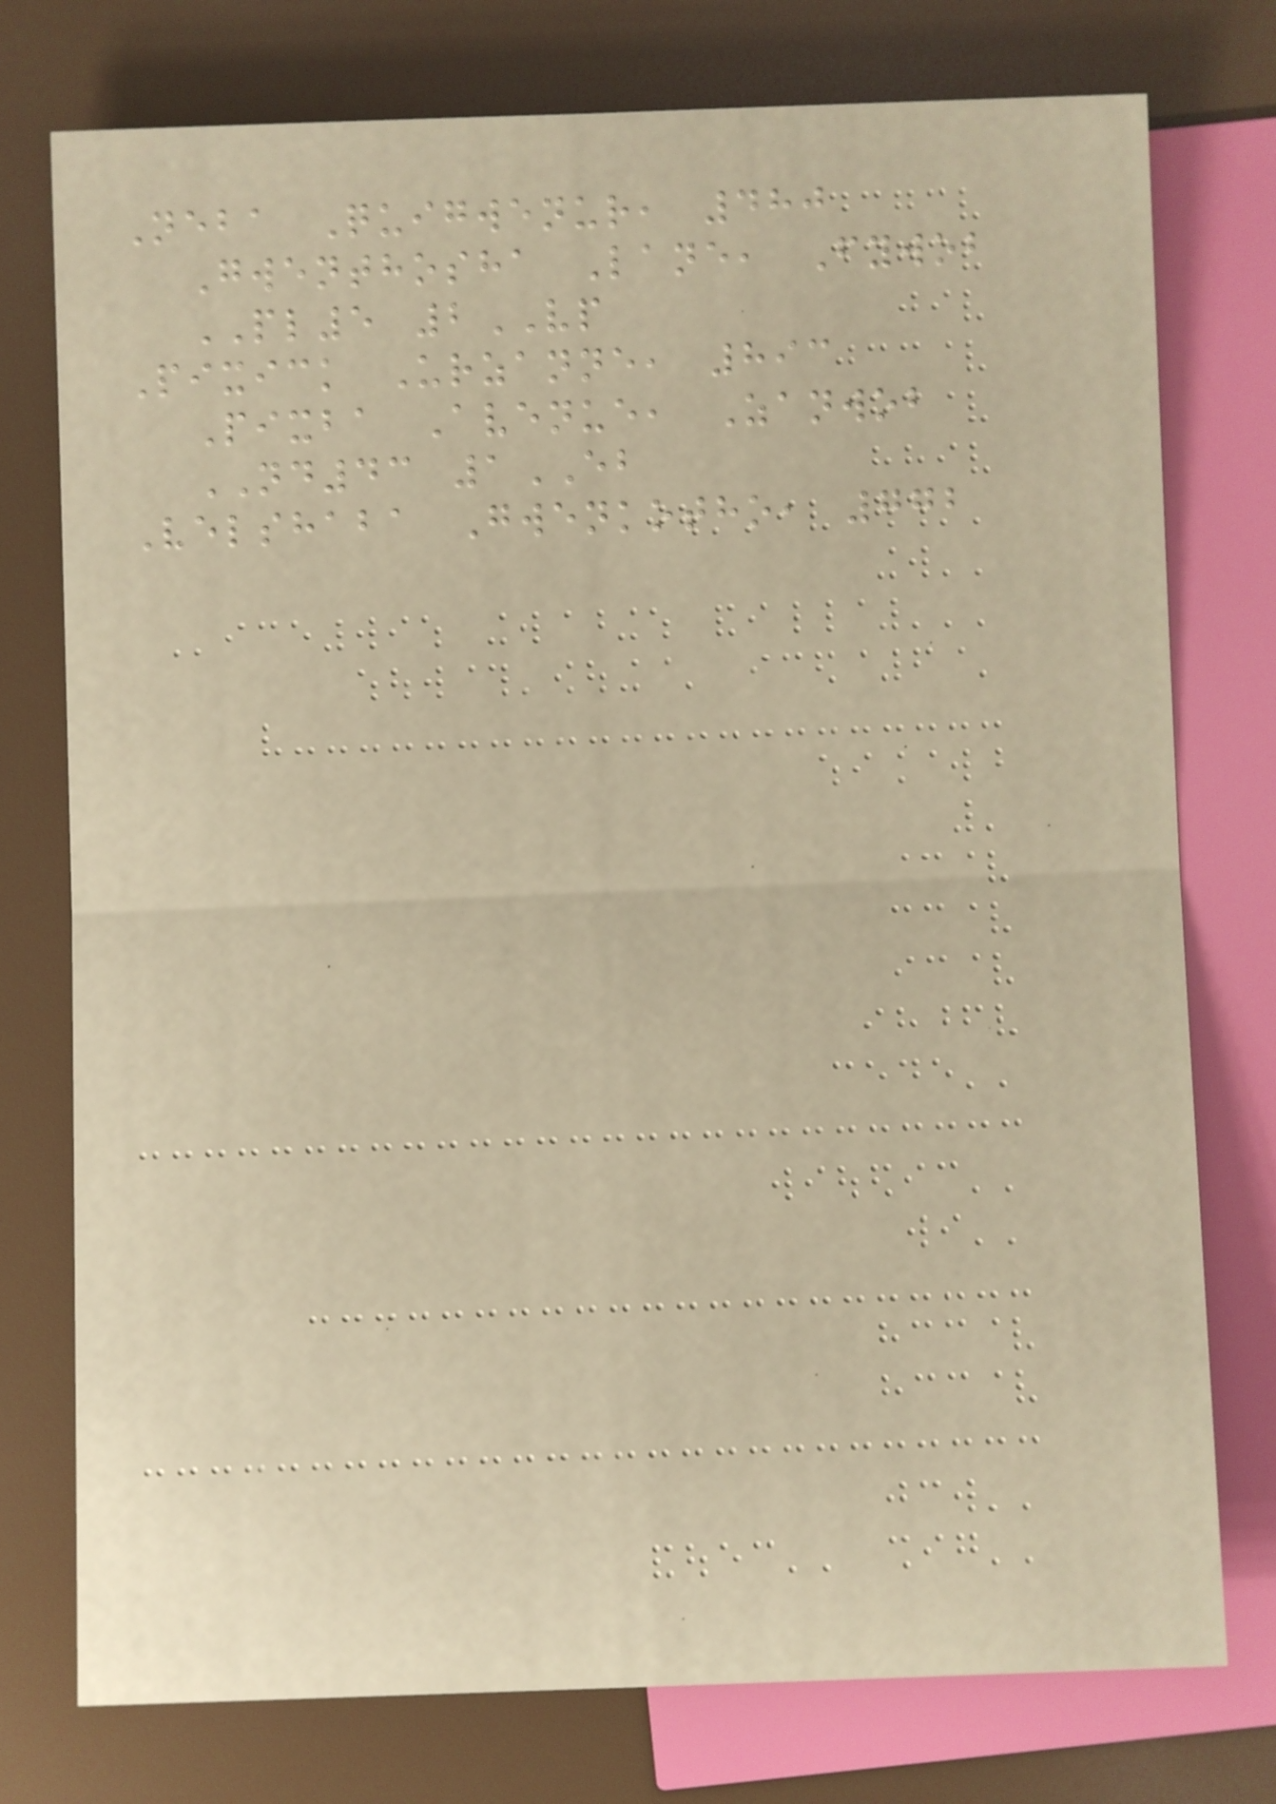Neba Quigwenur, 480
Gwenthosha Lane, Fywob
PL5 2VP
Pixick Urzanne, 893
Pixba Avenue, Zanwob
ND43 1EB
Velshaba Gwenkotho, 772
